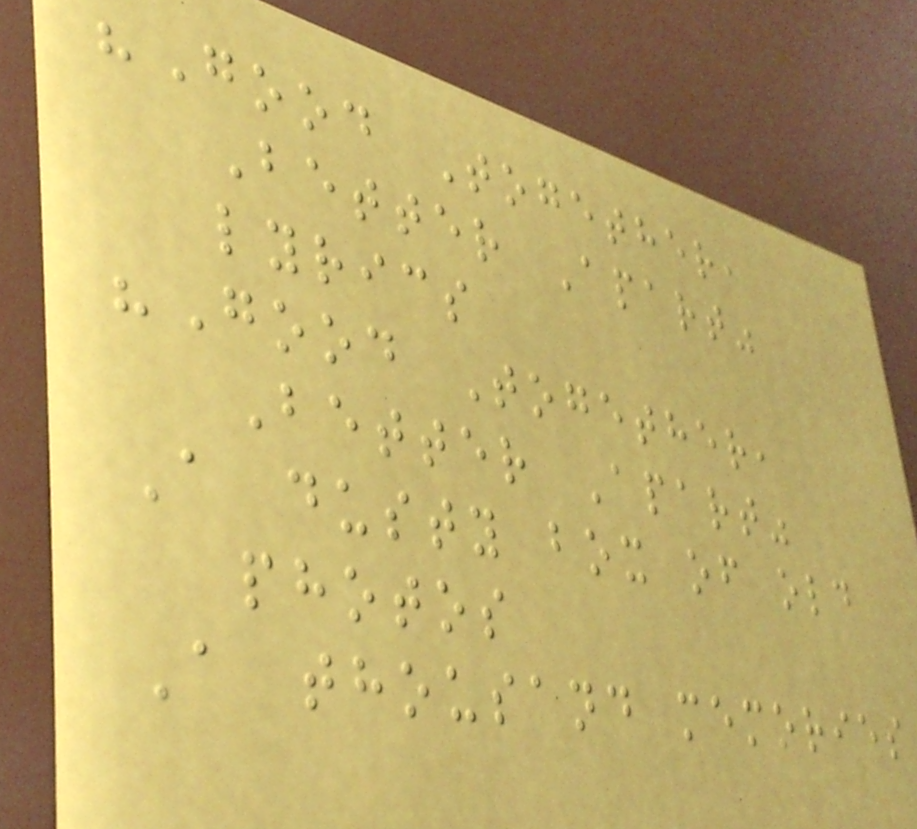"Good Together,
Better Apart"
lyrics
"Good Together,
Better Apart"
A dusty box of old
photos
A thousand memories
